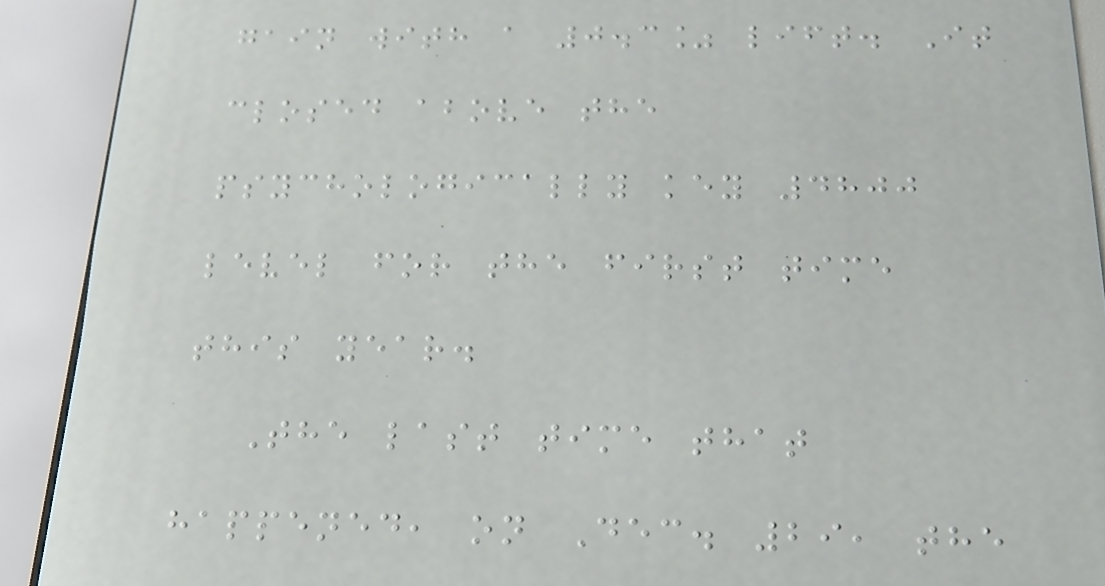gain with a 0.3% lift. It
closed above the
psychologically key 4800
level for the first time
this year.
The last time that
happened, on Dec. 29, the
